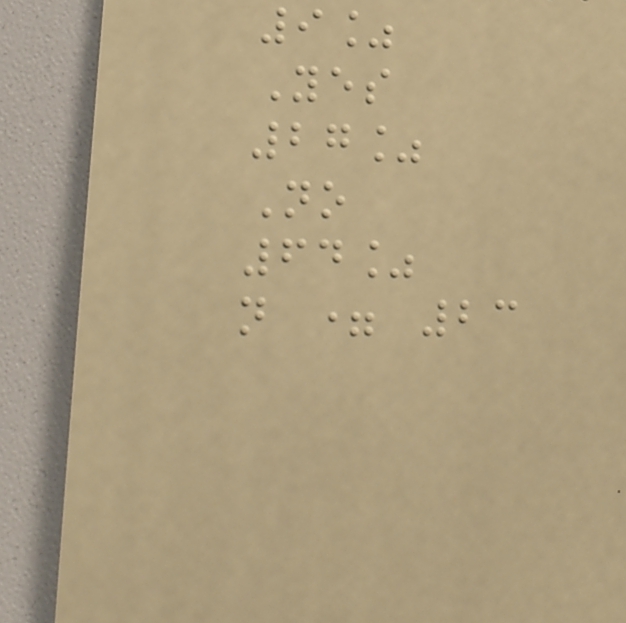9%
Yes
27%
No
64%
n = 23
